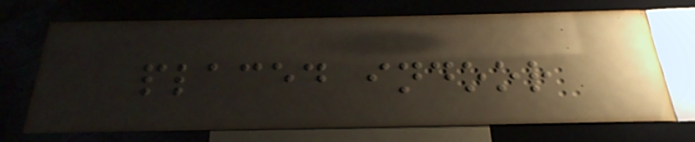placed indoor
